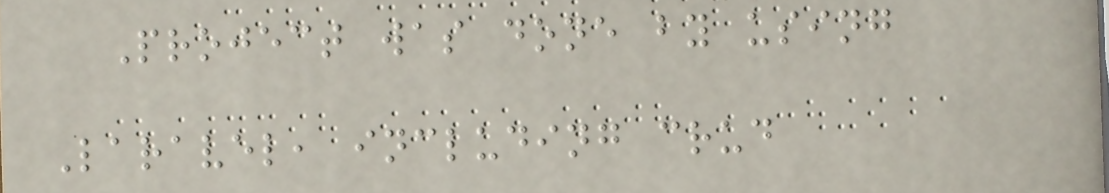Project was done by using
Laravel, including crud
